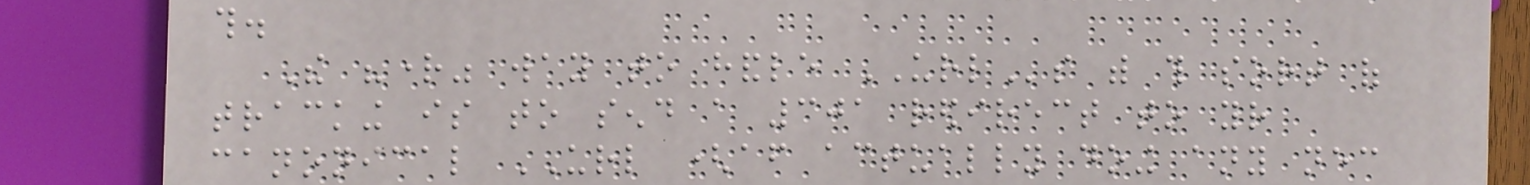this.
The "right" way to handle URLs with this sort of
tracking is to send a 301 redirect to your
canonical URL (after actually doing any necessary
